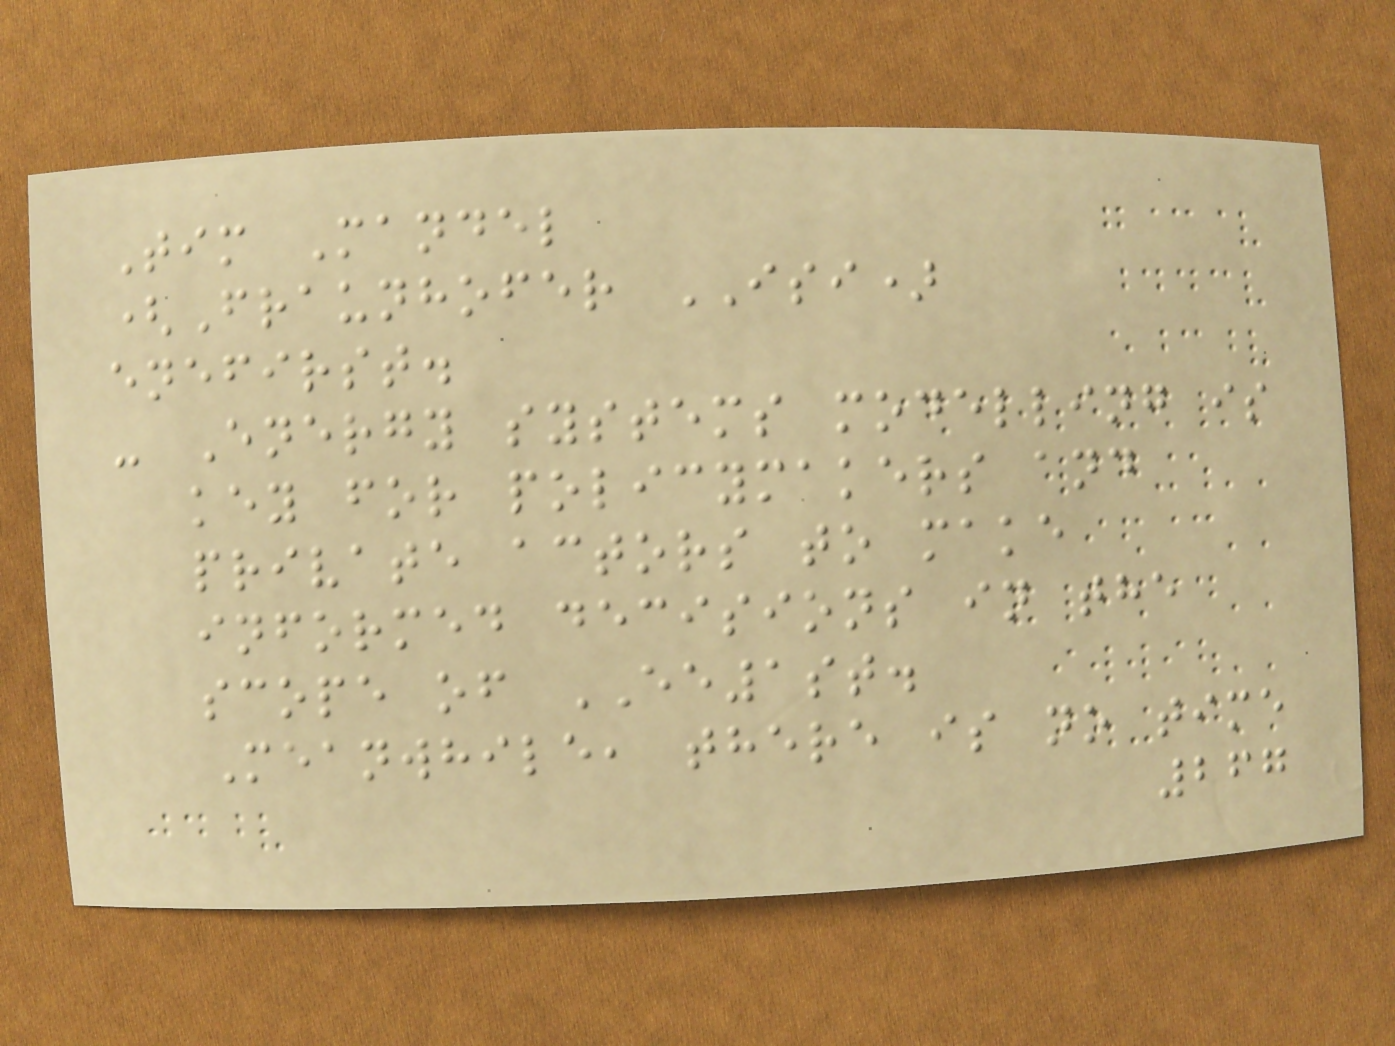Tim Mandel
(Fraunhofer ISI)
enefirst.
- Energy systems modelling is
key for policymakers and
private actors to make
informed decisions in the
scope of EE1st.
Meanwhile, there is no time
267
